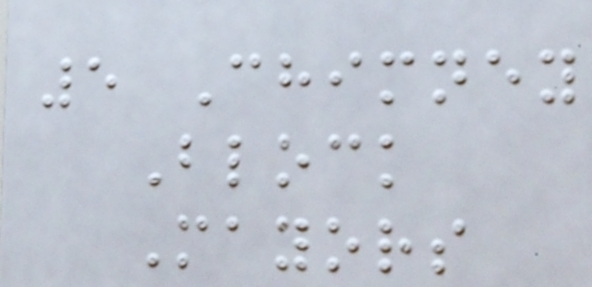5 Chimney
Block
Mayors
